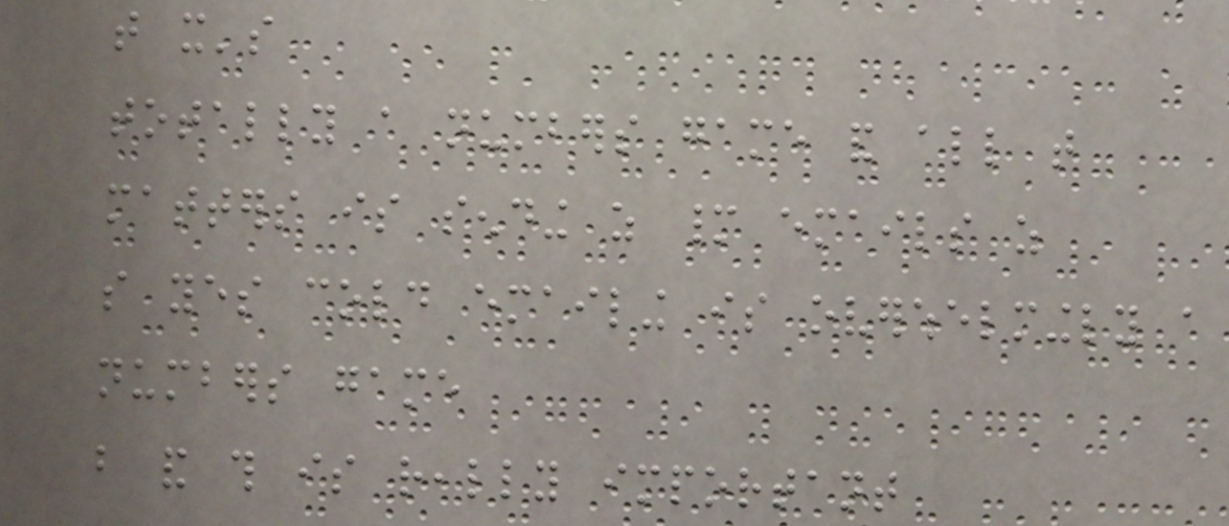that it's
totally a numbers game and all that
matters is sending as many emails as
so yes cold emailing is overwhelmingly a
numbers game
but and this is really important
